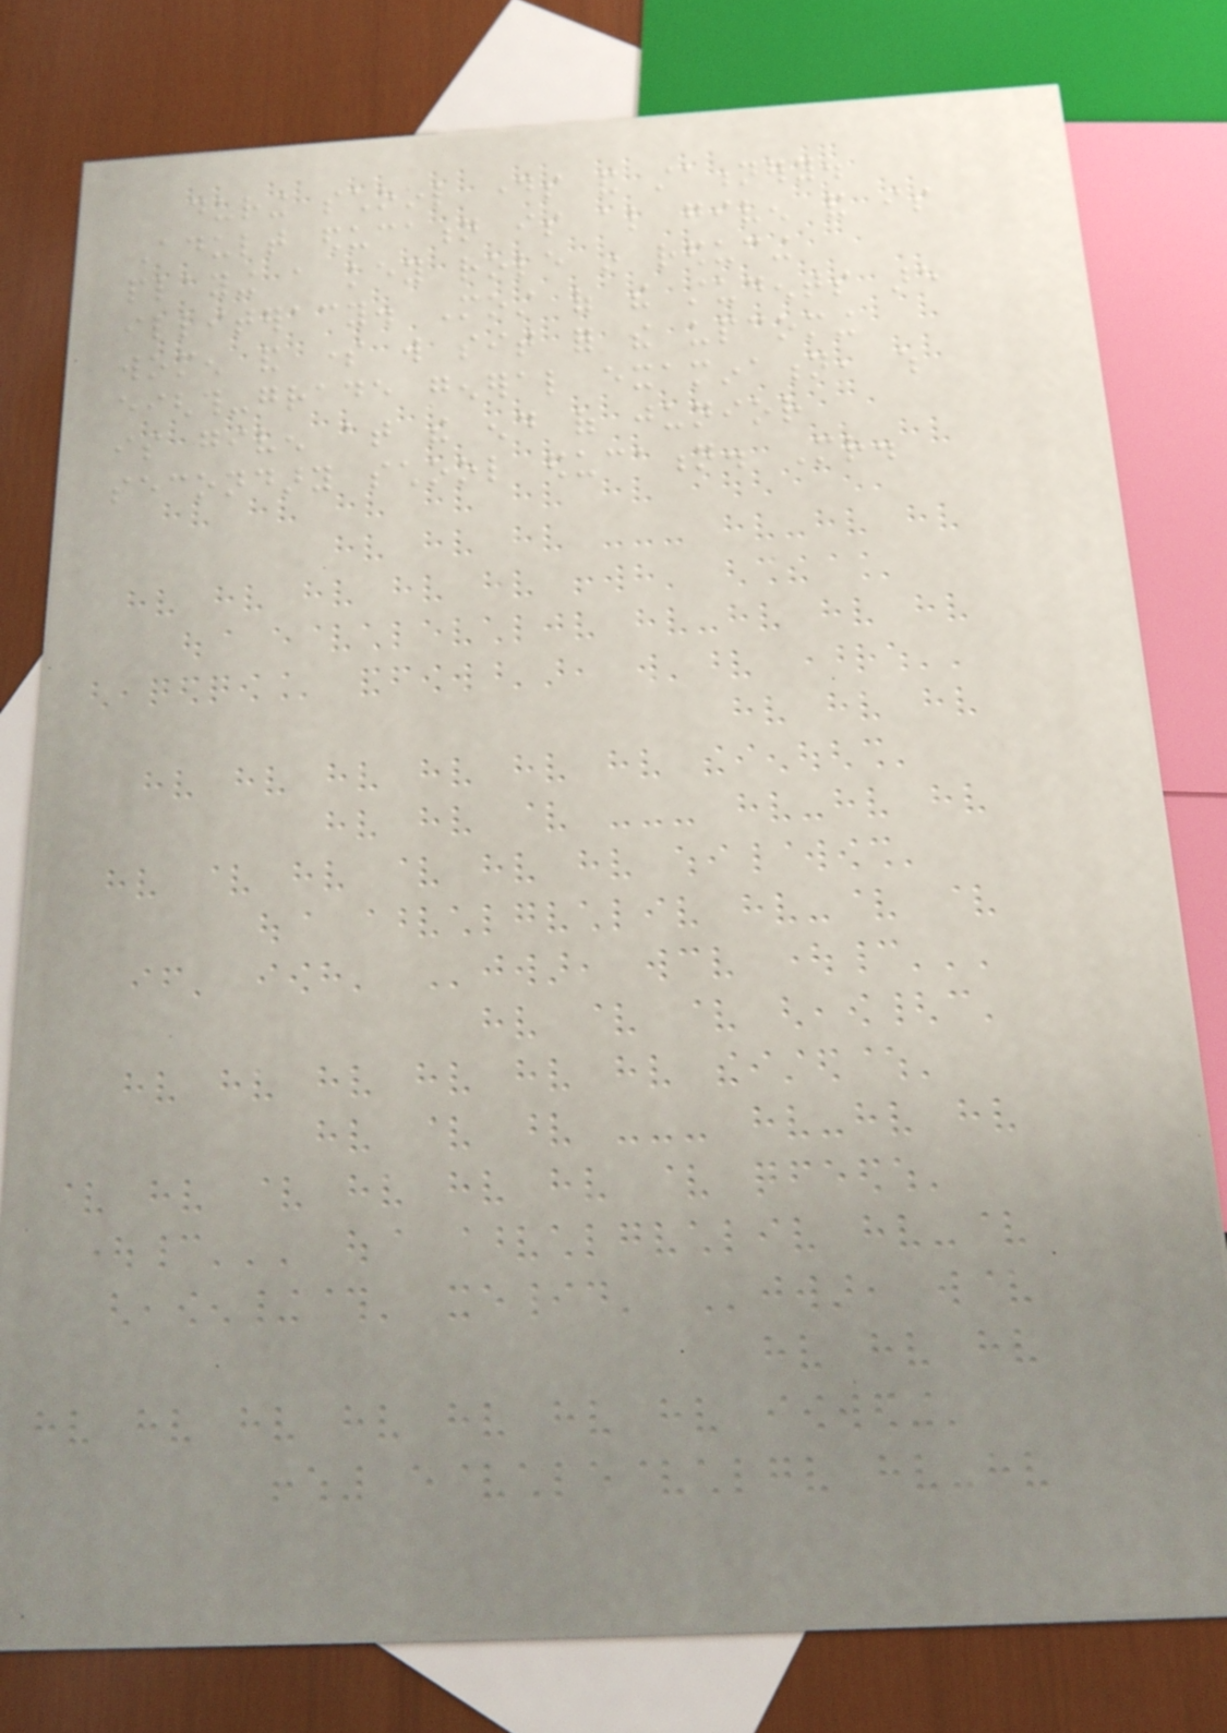during school days and stationery.
Adult education is also given and is
playing a key role in reducing
illiteracy. Most of the students are
women and some will sit for the upcoming
eighth-grade general examination, which
is given at the end of junior
secondary school education. Mr.
